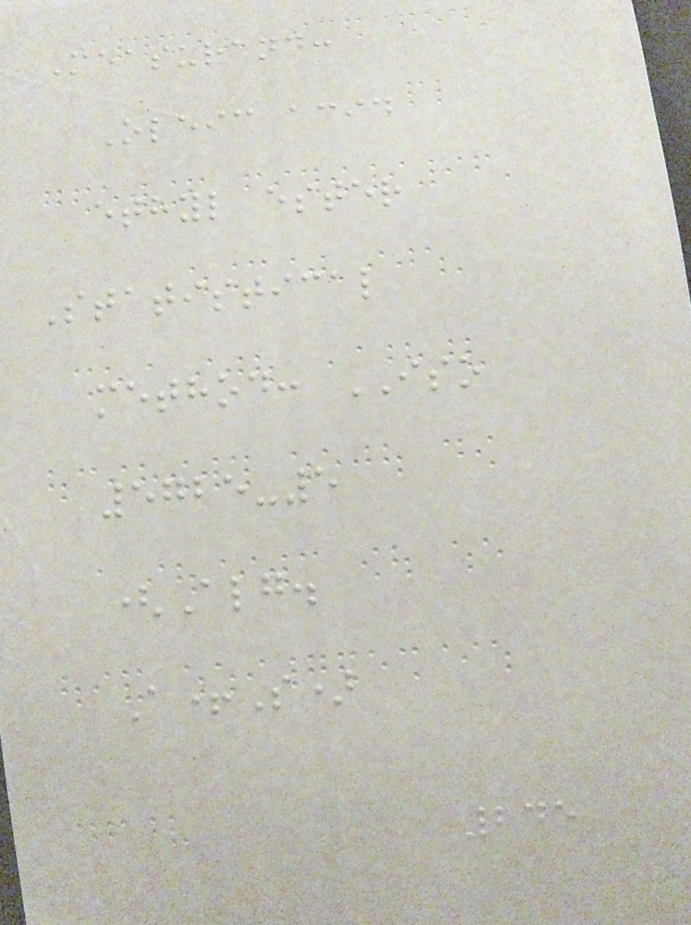Measurand:
Oleic acid
ethyl ester
Statistical
method: ISO
5725-5
(Alg.
A+S)
245
